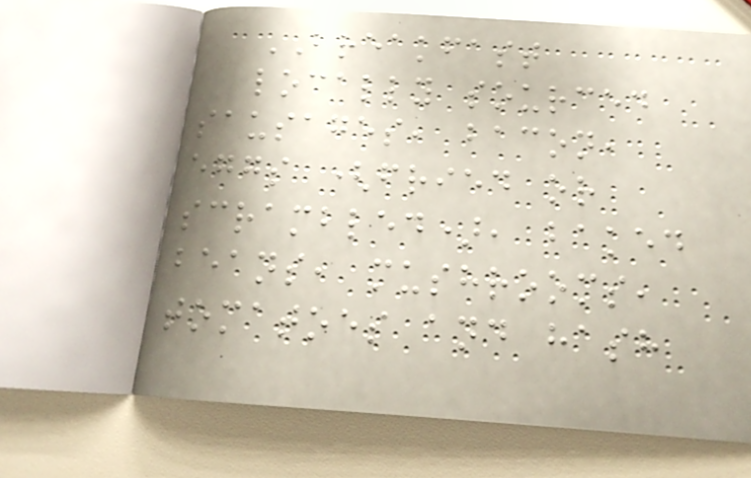BREAKFAST
locally sourced
sausages, bacon,
eggs (fried or
scrambled), baked
beans, mushrooms,
tomatoes and hash
